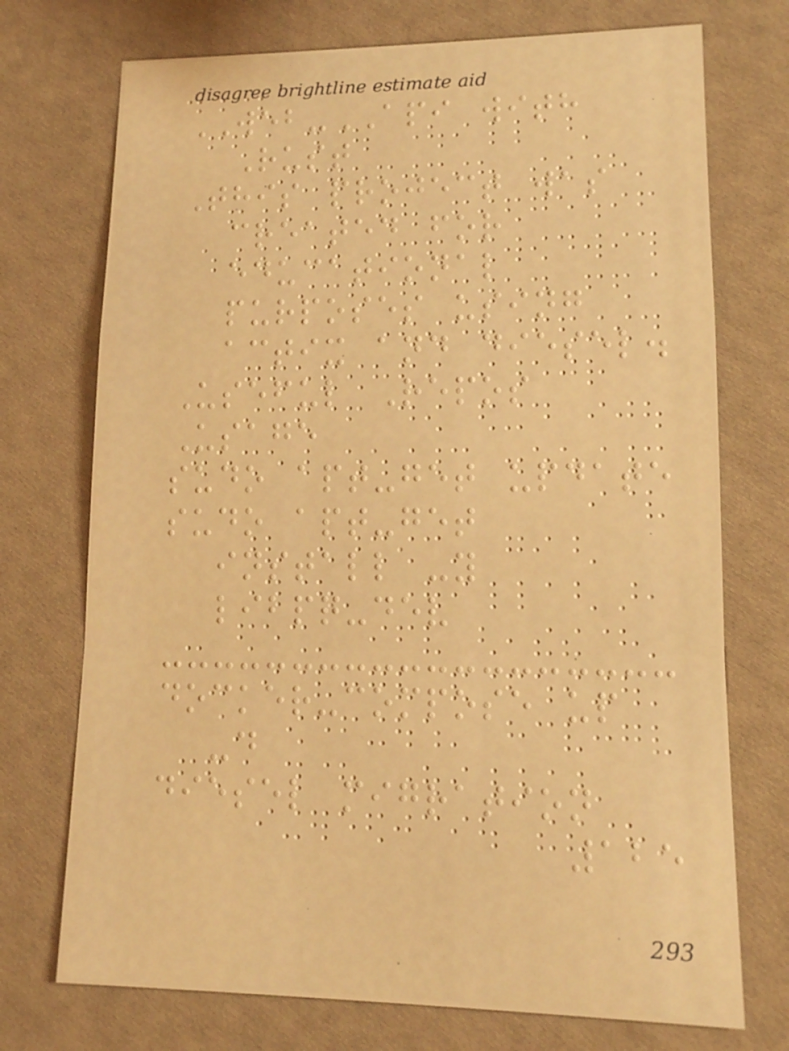WEB-API with
Rust
This project was
created for
educational
purposes using
actix and diesel.
Useful Repos
Usage
sudo apt-get update
sudo apt-get
install -y
libpq-dev
docker-compose up
-d
diesel migration
125
